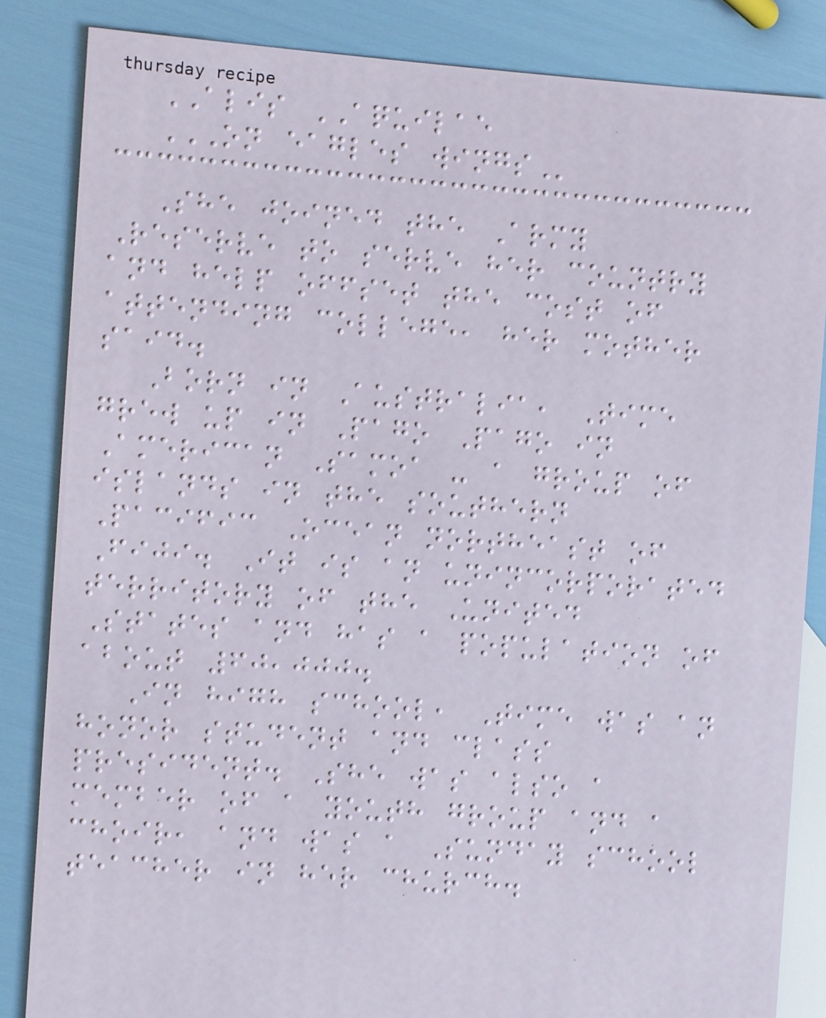ALIS AQUILAE
ON EAGLES WINGS
She joined the Army
Reserve to serve her country
and help offset the cost of
attending college, her mother
said.
Born in Australia, Time
grew up in Pago Pago in
American Samoa - a group of
islands in the southern
Pacific Ocean northeast of
Fiji. It is an unincorporated
territory of the United
States and has a population of
about 60,000.
In high school, Time was an
honor student and class
president. She was also a
member of a youth group and a
choir, and was a Sunday school
teacher in her church.
